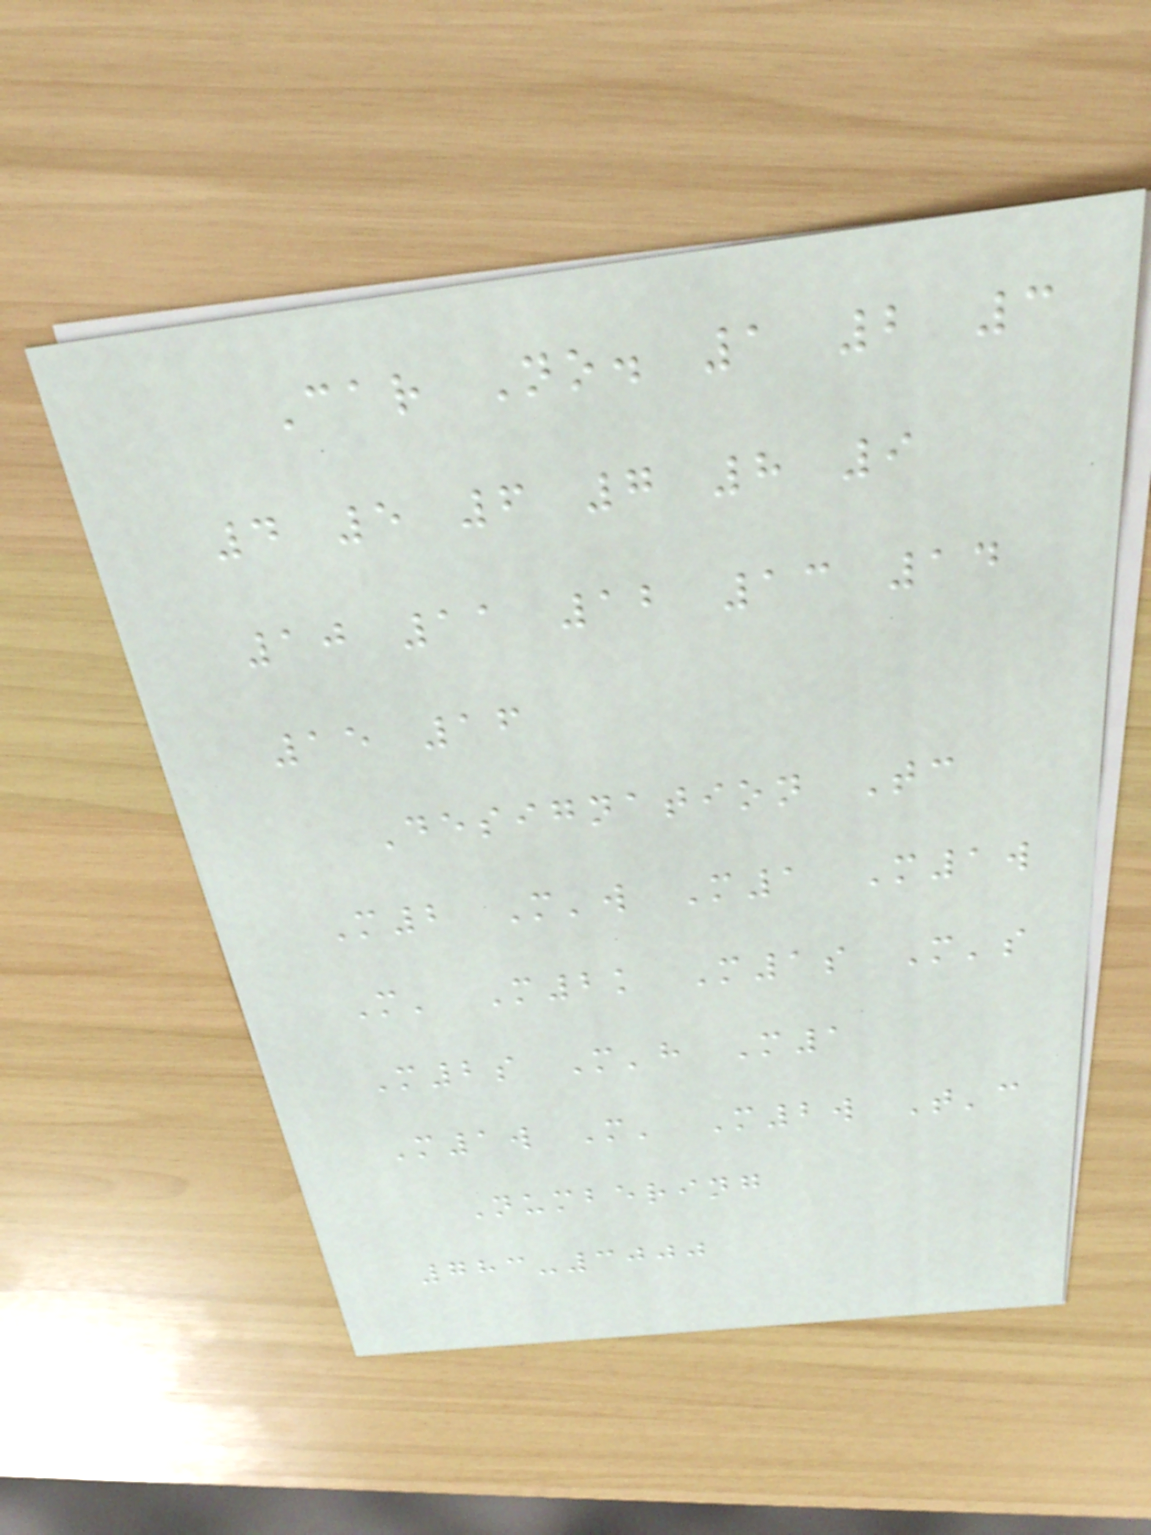Car No. 1 2 3
4 5 6 7 8 9
10 11 12 13 14
15 16
Designation Tc
M2 M'w M1 M1w
M' M2k M1s M's
M2s M'h M1
M1w M' M2w T'c
Numbering
783-3000
